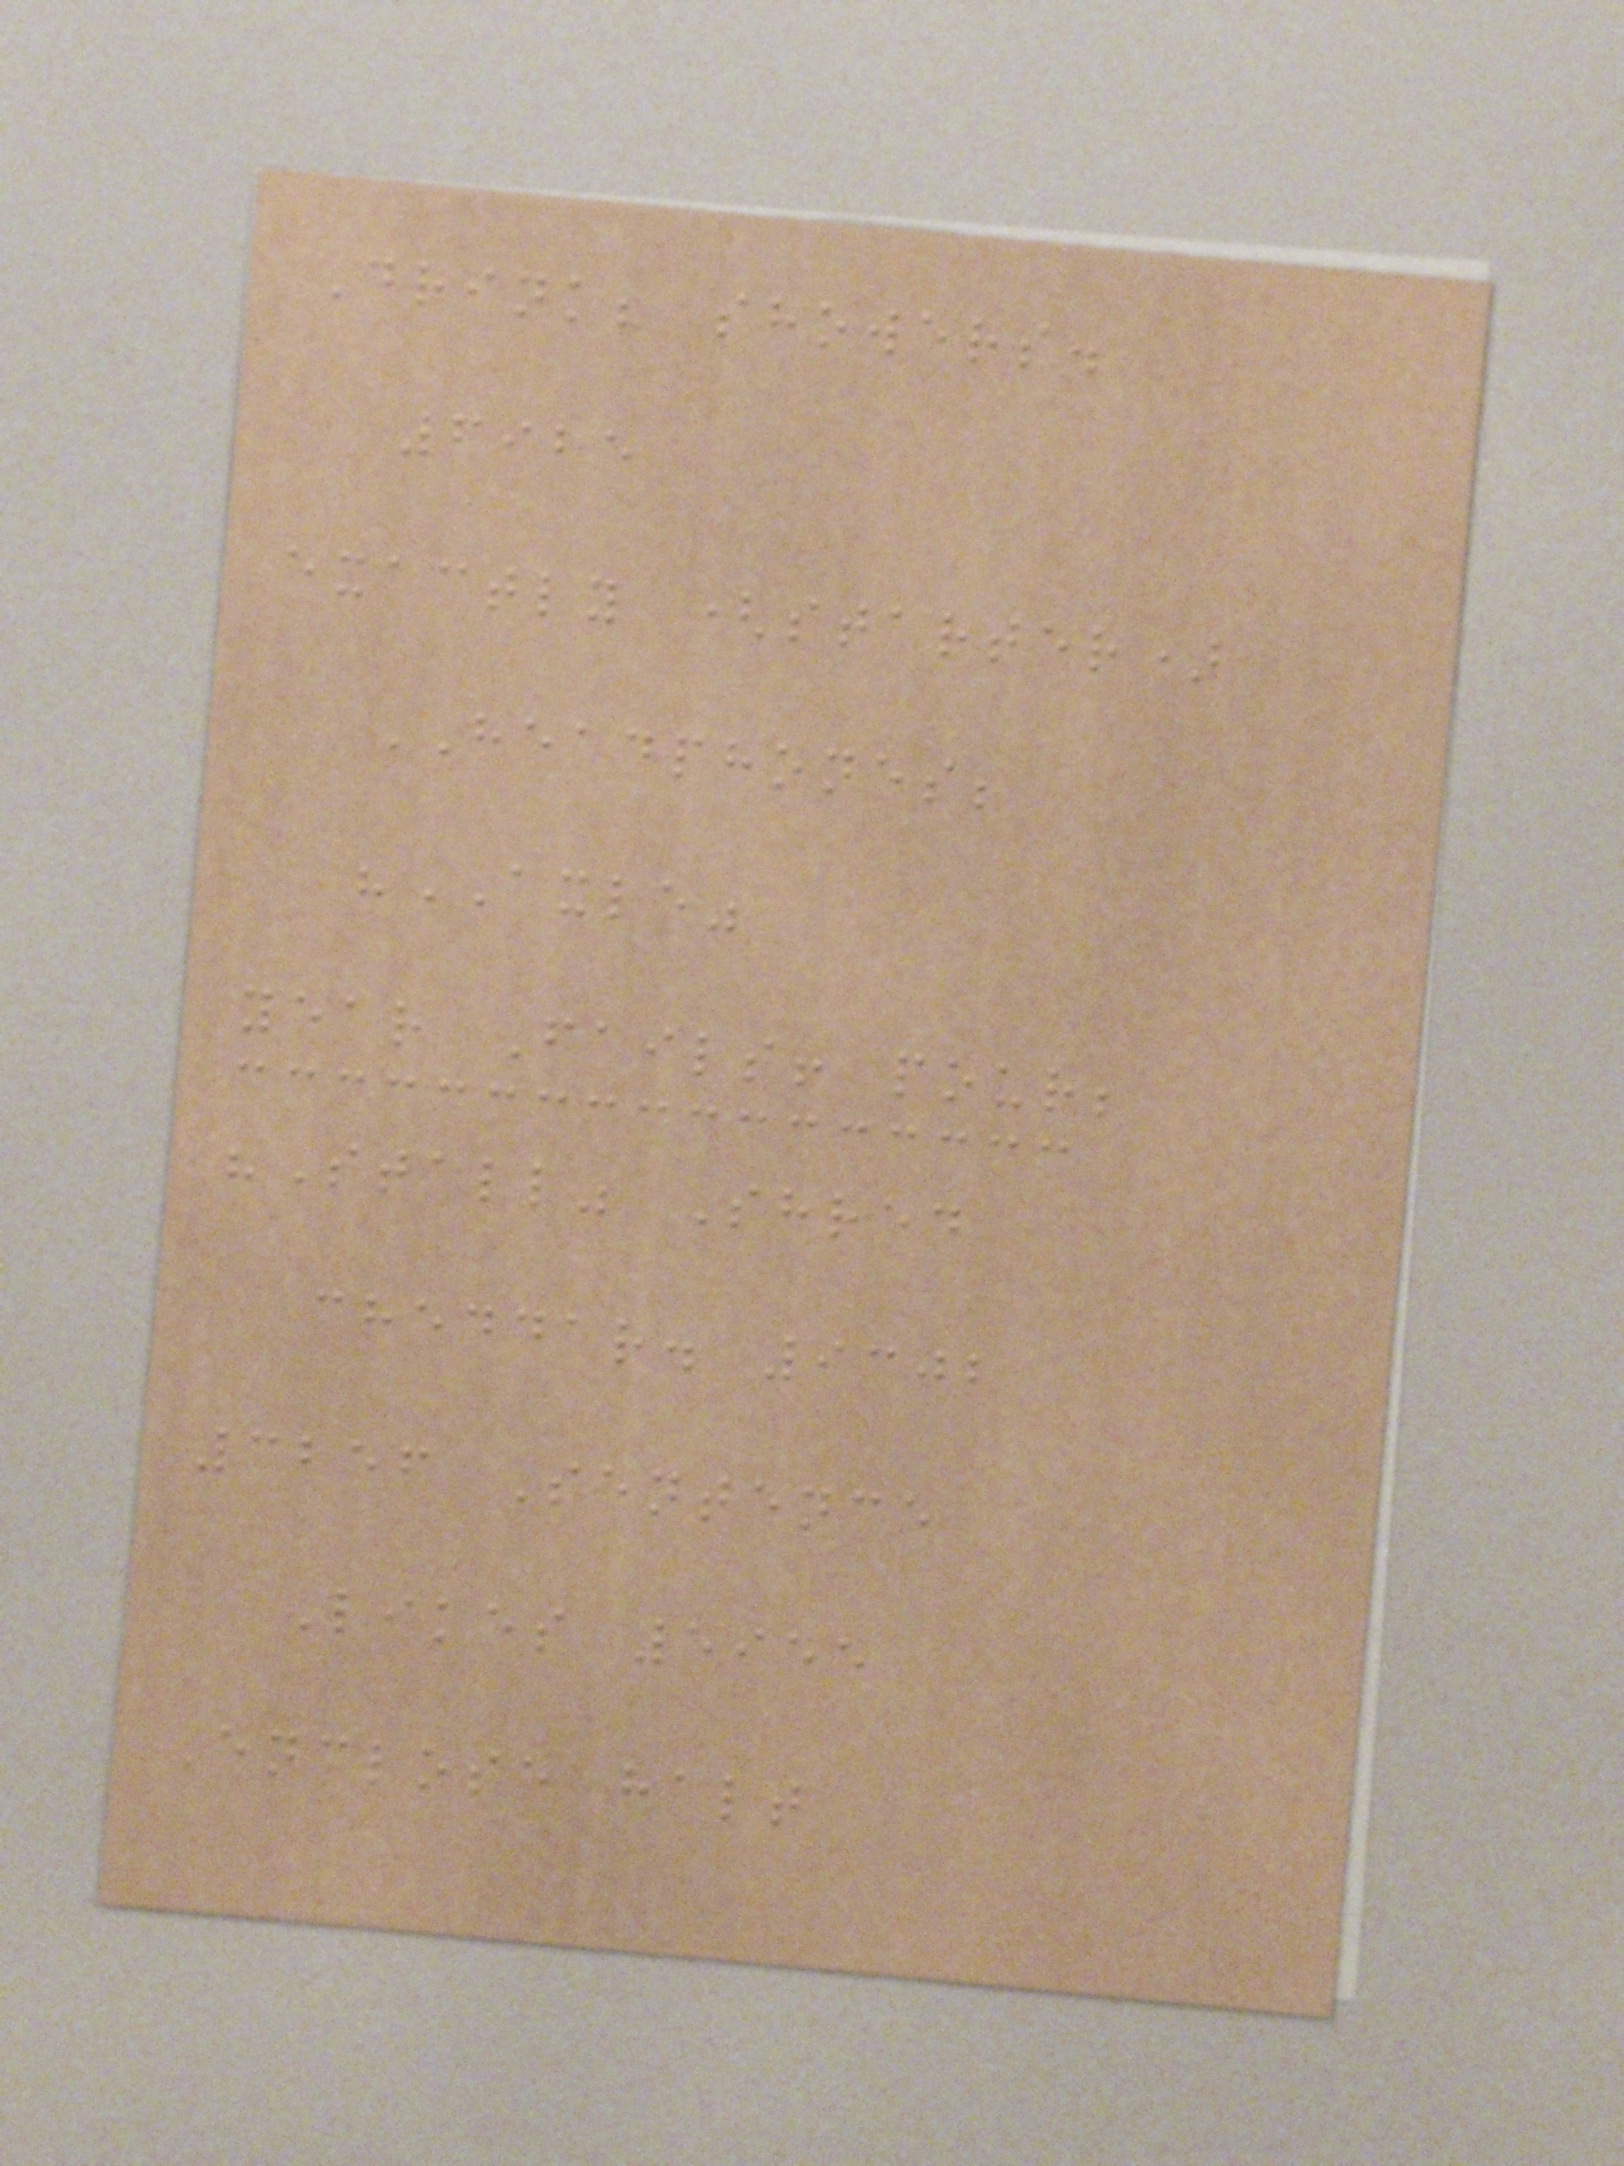Drink? showers.
6925
exactly (starter)
HEADPHONES;
"AXLE"
year Fails! pour;
"Stall" Shred
cheddar. 9302
3256 Sentence
Likes 5955
Enclose halt
